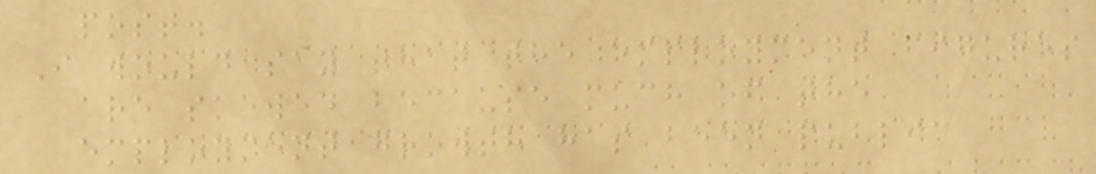post.
I would say that the employment figures
are skewed because much of the
employment growth has been public
